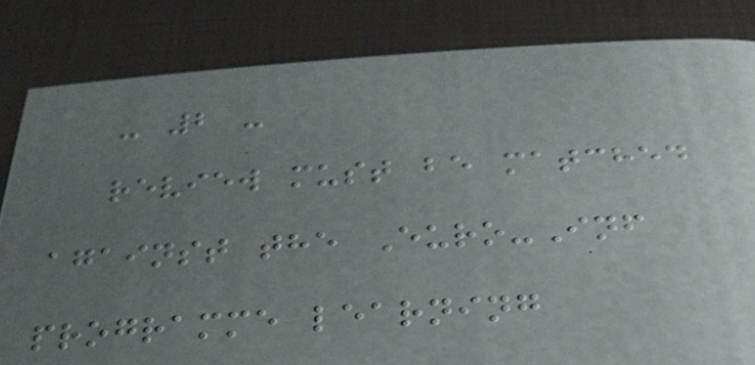- 2 -
review must be matched
against the Euro-Inf
programme learning
